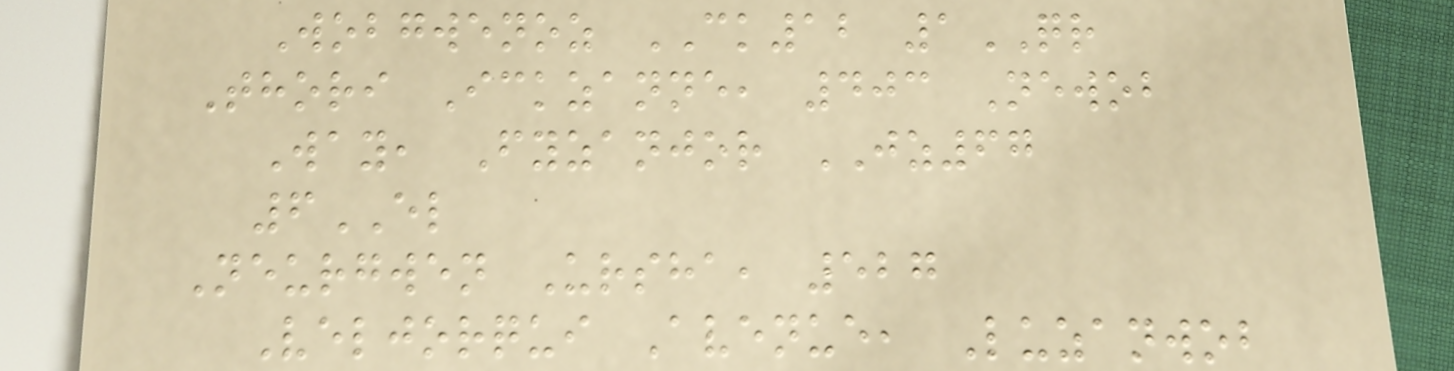Wobgwenoz CK12 1QR
Thori Ickzanne, 403 Newob
Way, Fyzanjor JZ67
6EL
Neurgwen Ursha, 527
Veljorqui Avenue, Luzanwob
